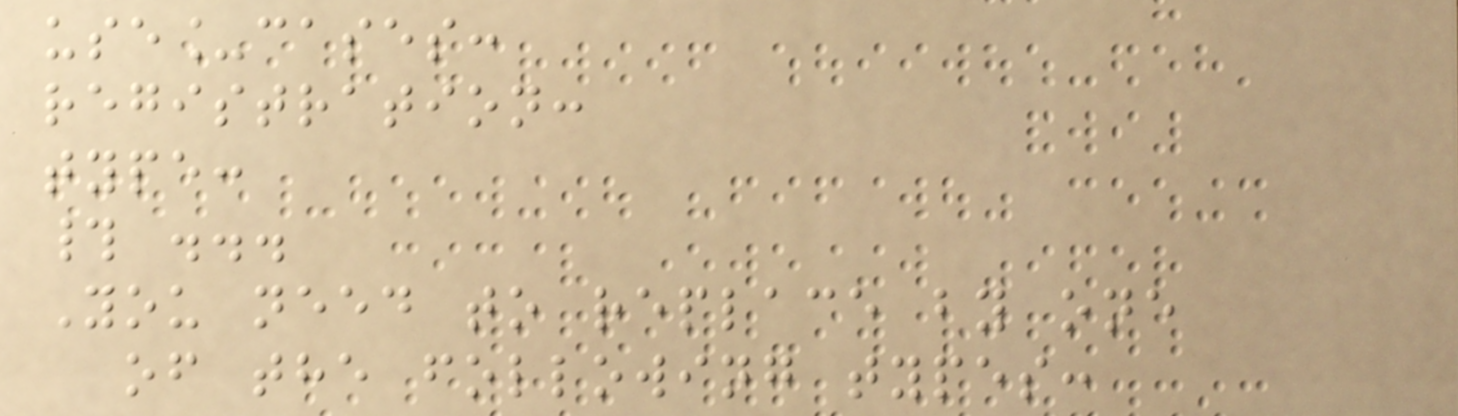use_cases:
registration:
type:
# ...
You need to replace by one
of the following types:
